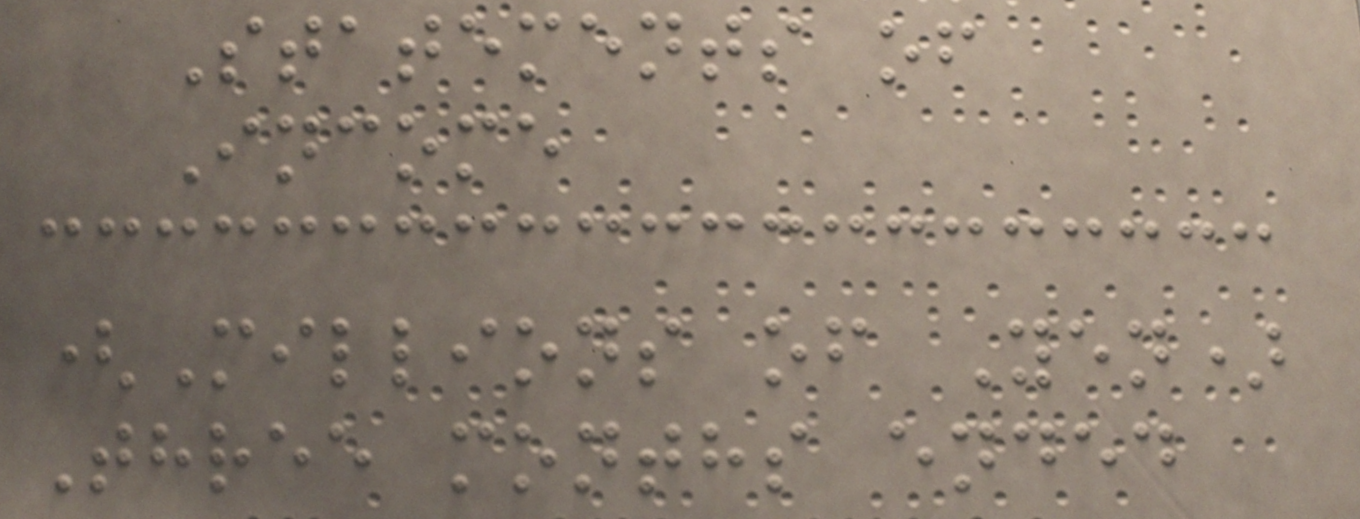Statements of
Income
(Millions of Yen)
Three months ended
